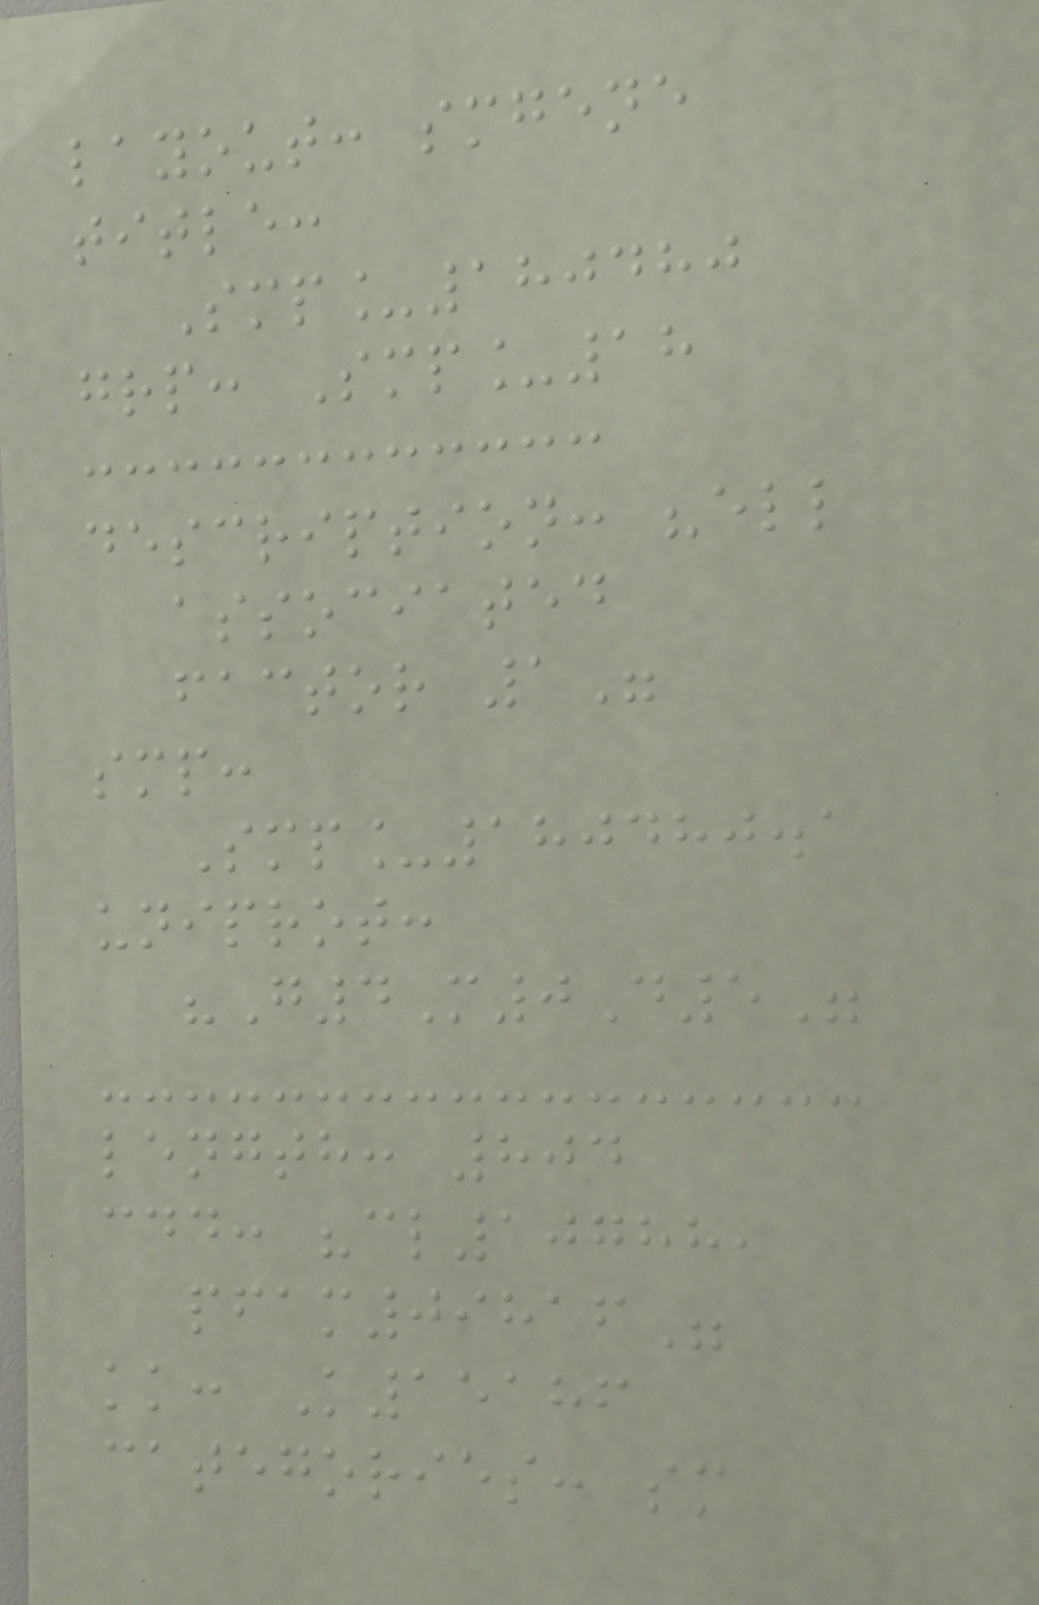layout: smgene
title:
Smp_180480
grp: Smp_18
description: "ell
associated
factor 1"
smp:
Smp_180480.1
uniprot:
"G4M0D5"
length: 804
cdd: "cl10788,
pfam09816"
kk: K15186
categories: sm
